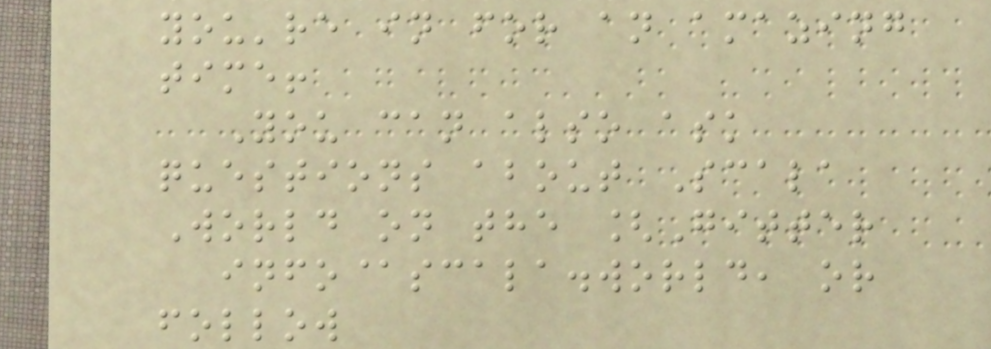you're in for an amazing
time!
You can also ask
questions about Scala
World on the [Gitter
info@scala.world, or
follow
